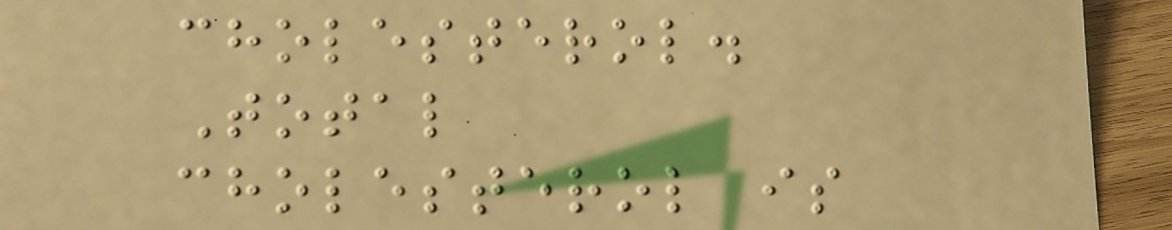cholesterol.
Total
cholesterol is
